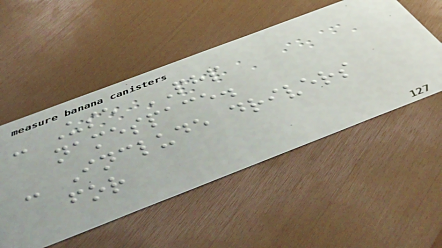- Use PHP
namespace.
- Include drivers
for
